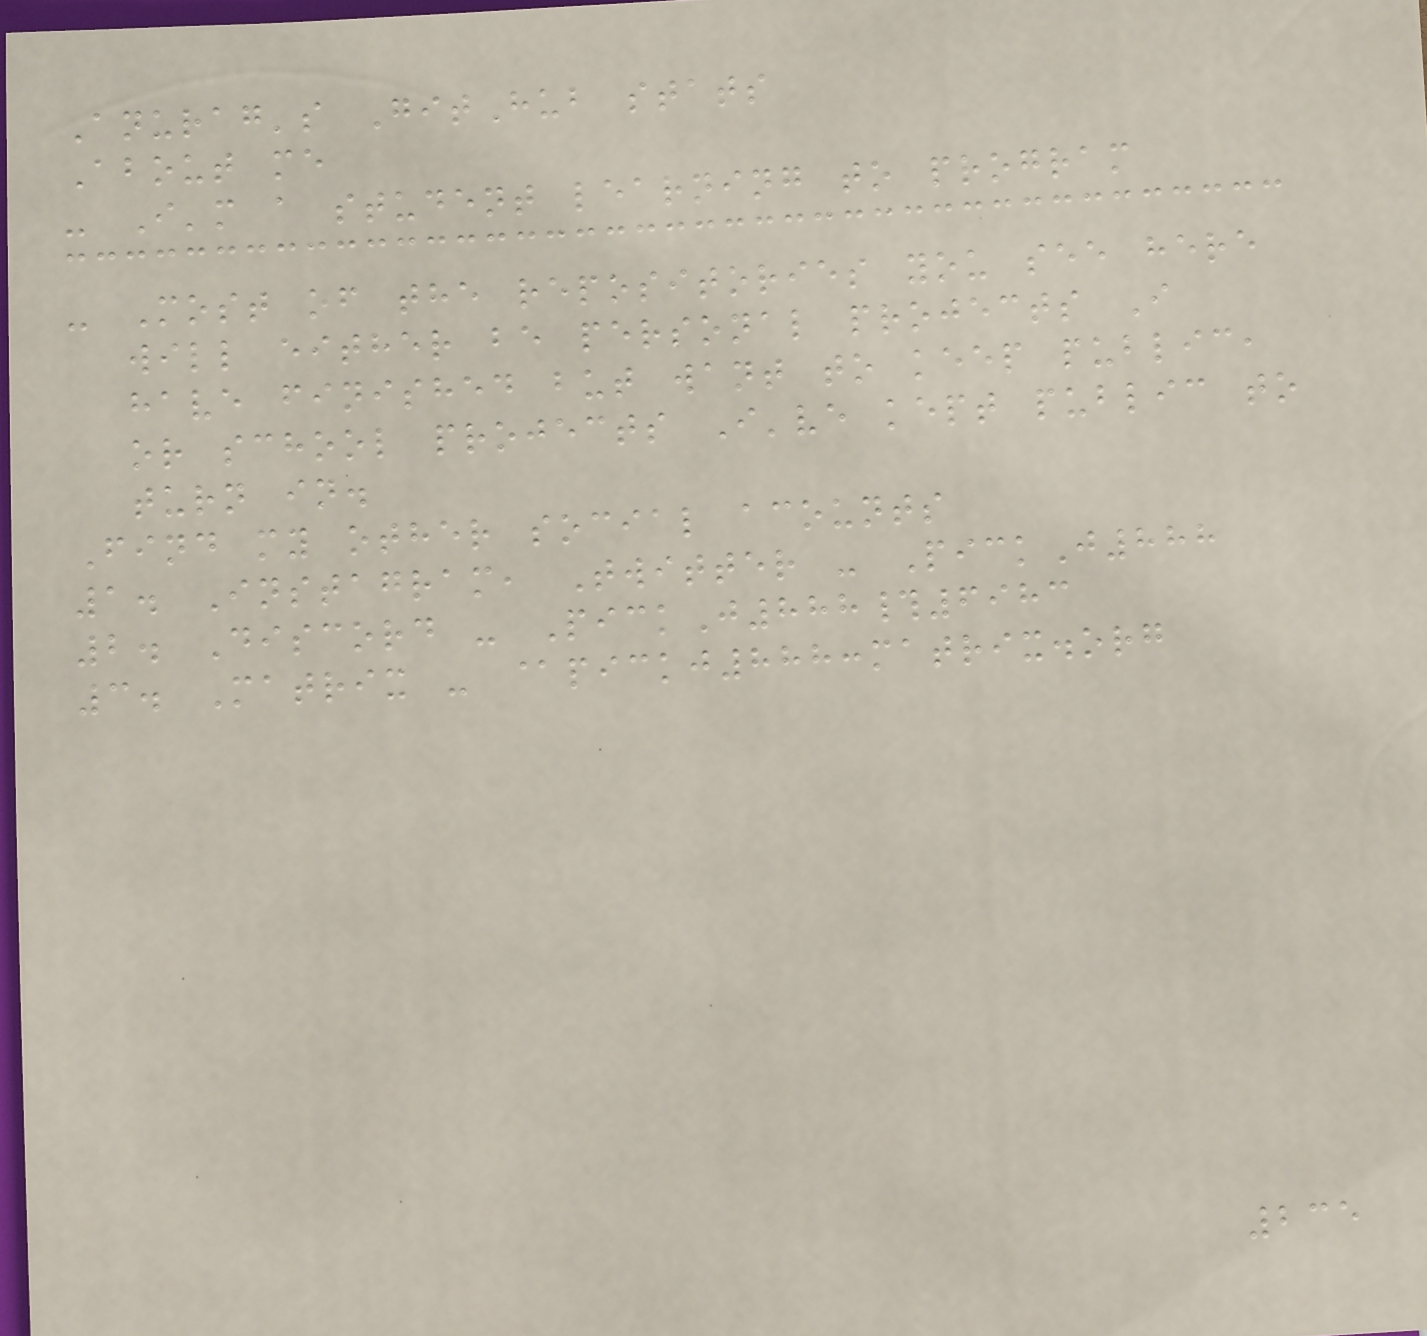Anurag's GitHub stats
About me
- I'm a student learning to program
- Most of the repositories you see here
will either be personal projects I
have finished but want to keep public,
or school projects I've kept public to
turn in.
Find my other social acounts
1. Instagram, Twitter - PickJ888
2. Discord - PickJ888#6983
3. Matrix - @pickj888:matrix.org
235
